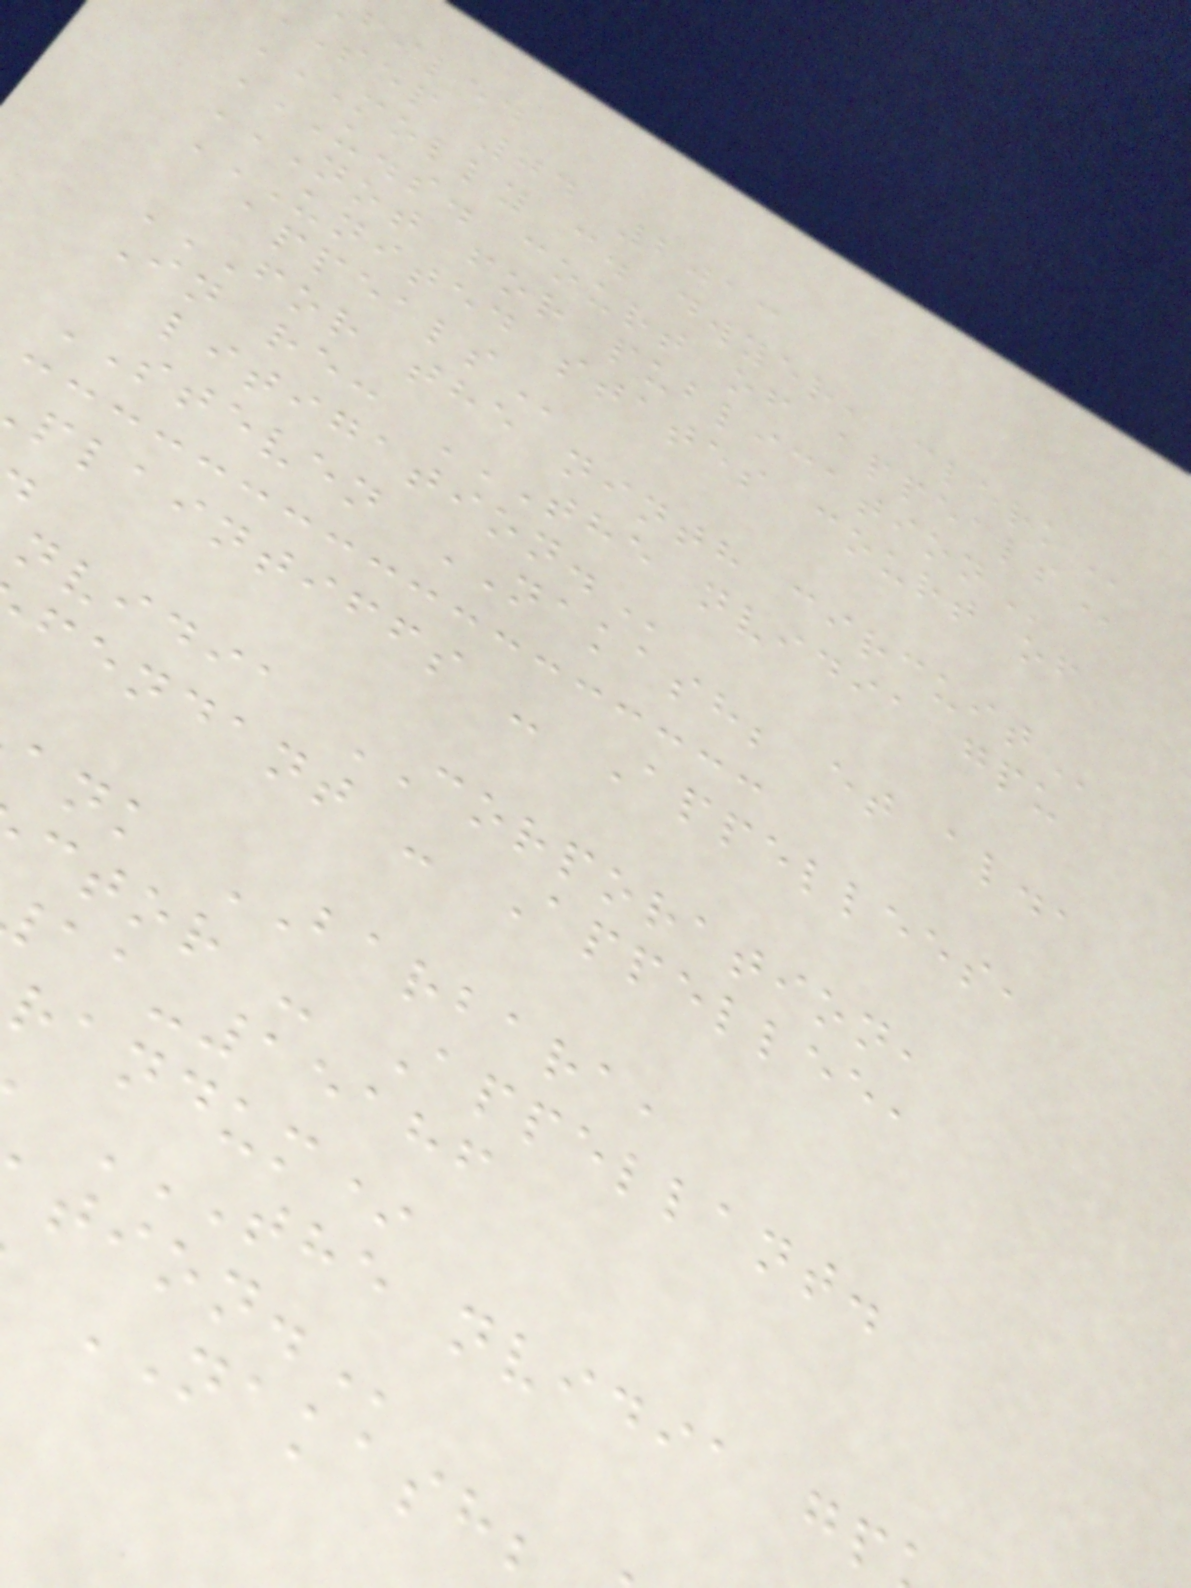filed
sep 04 2013
MOLLY C. DWYER, CLERK
U.S. COURT OF APPEALS
NOT FOR PUBLICATION
UNITED STATES COURT OF
FOR THE NINTH CIRCUIT
In re: THE NVIDIA GPU
STEVEN NAKASH; et al.,
plaintiffs - Appellees,
nvidia CORPORATION,
fendant - Appellee,
ank BARBARA,
ctor - Appellant.
-15186
randum*
NAKASH;
